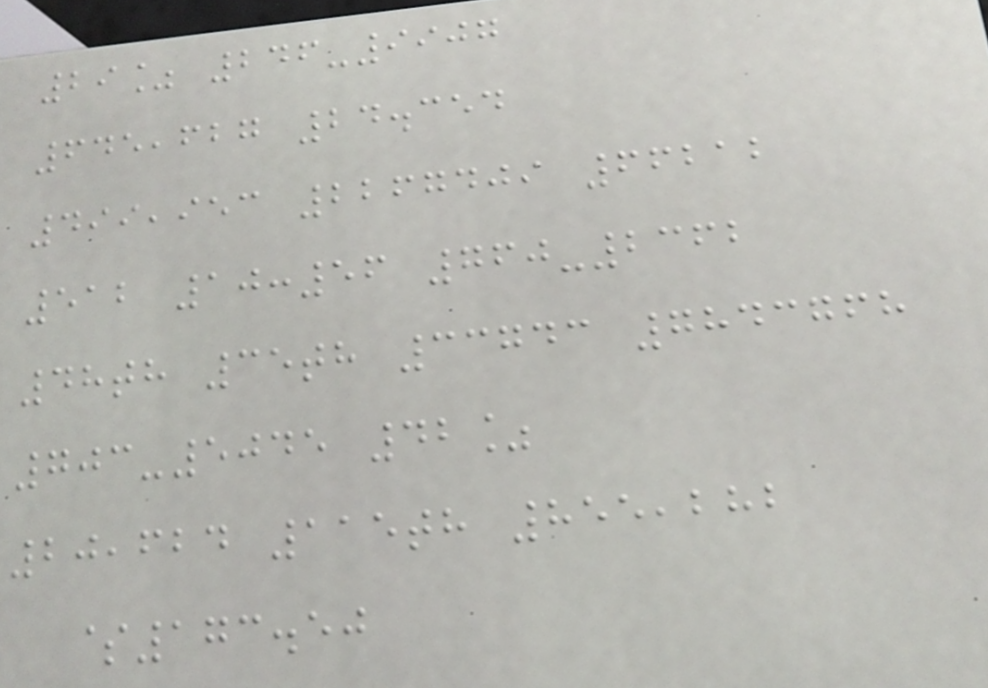29% 246-9907
645,627 24.354
499,953 2267409 66212
512 10:56 760-2362
48th 35th 33743 7843768
703-5045 42%
20,624 115th 855,282
$173.50
